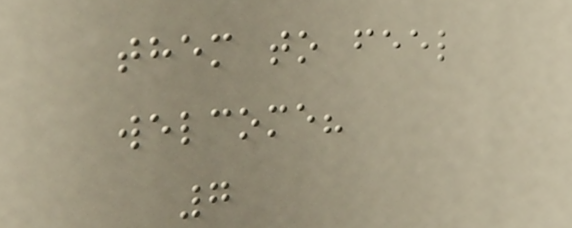them to feel
welcome?
7
